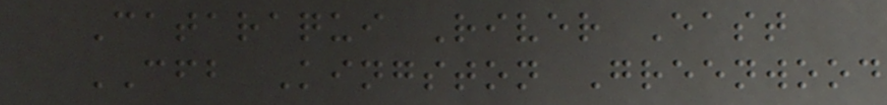Cataraqui River East
CFB Kingston Greenwood
